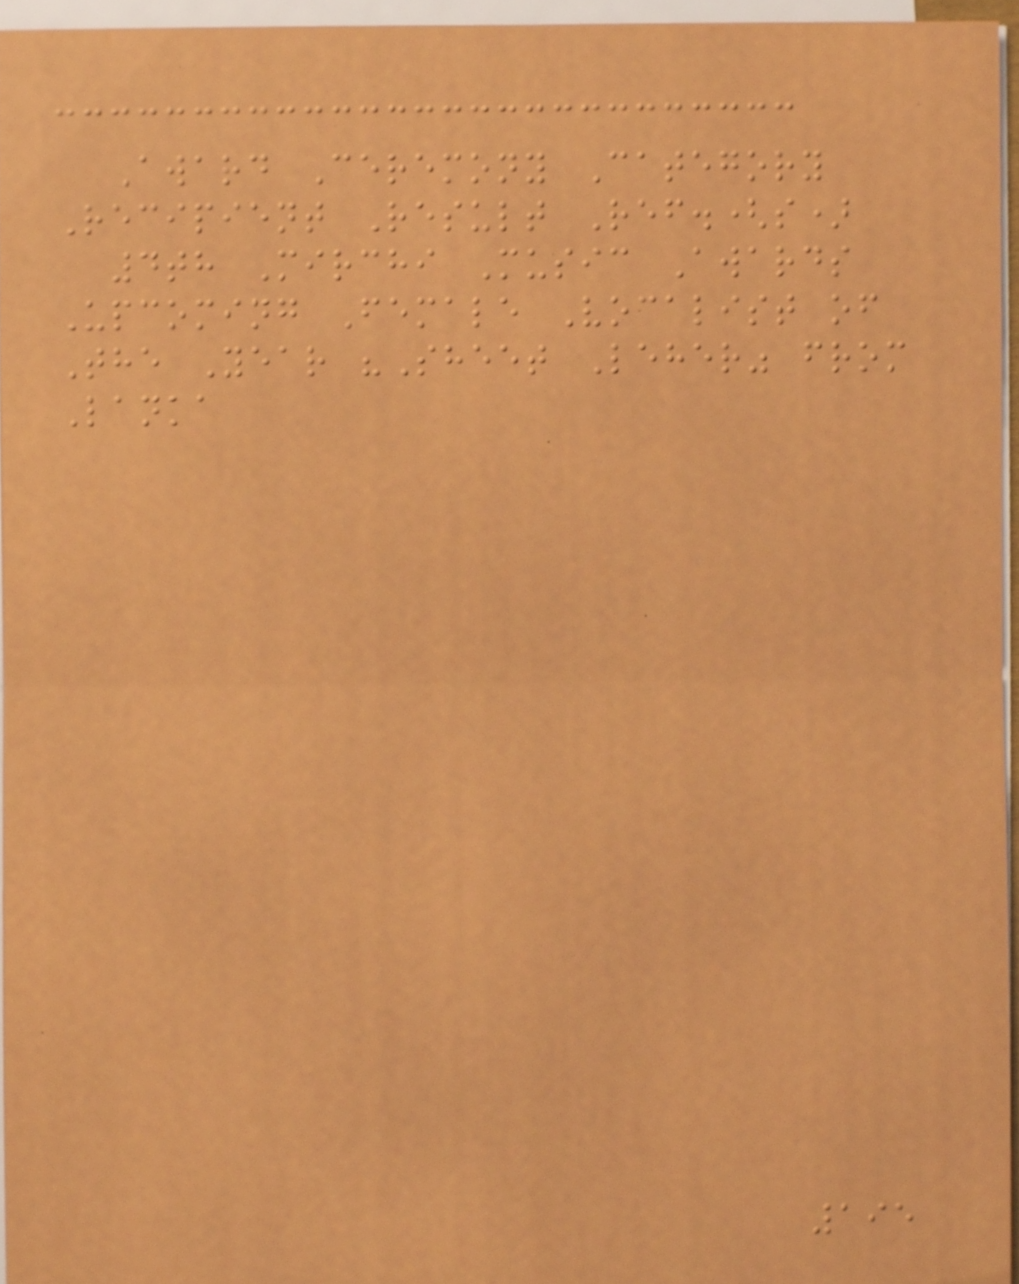Award Ceremony Category
Recipient Result Ref.(s)
4th Mirchi Music Awards
Upcoming Female Vocalist of
The Year "Sheet Leher" from
Lanka
195
